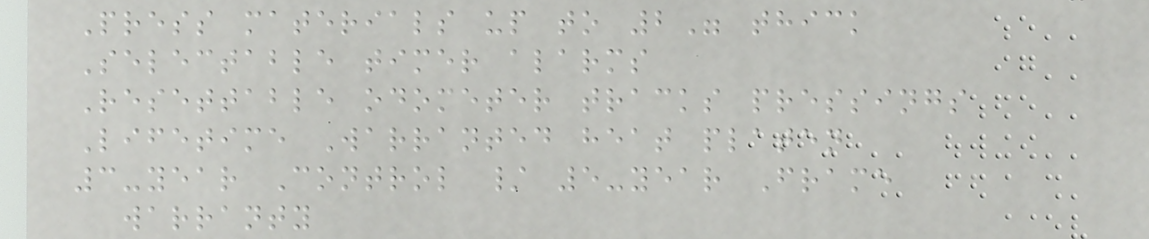Press materials up to 2" thick
Selectable timer alarms
Resettable odometer tracks pressings
Lifetime Warranted heat platen
3-year Control / 5-year Frame
warranty
